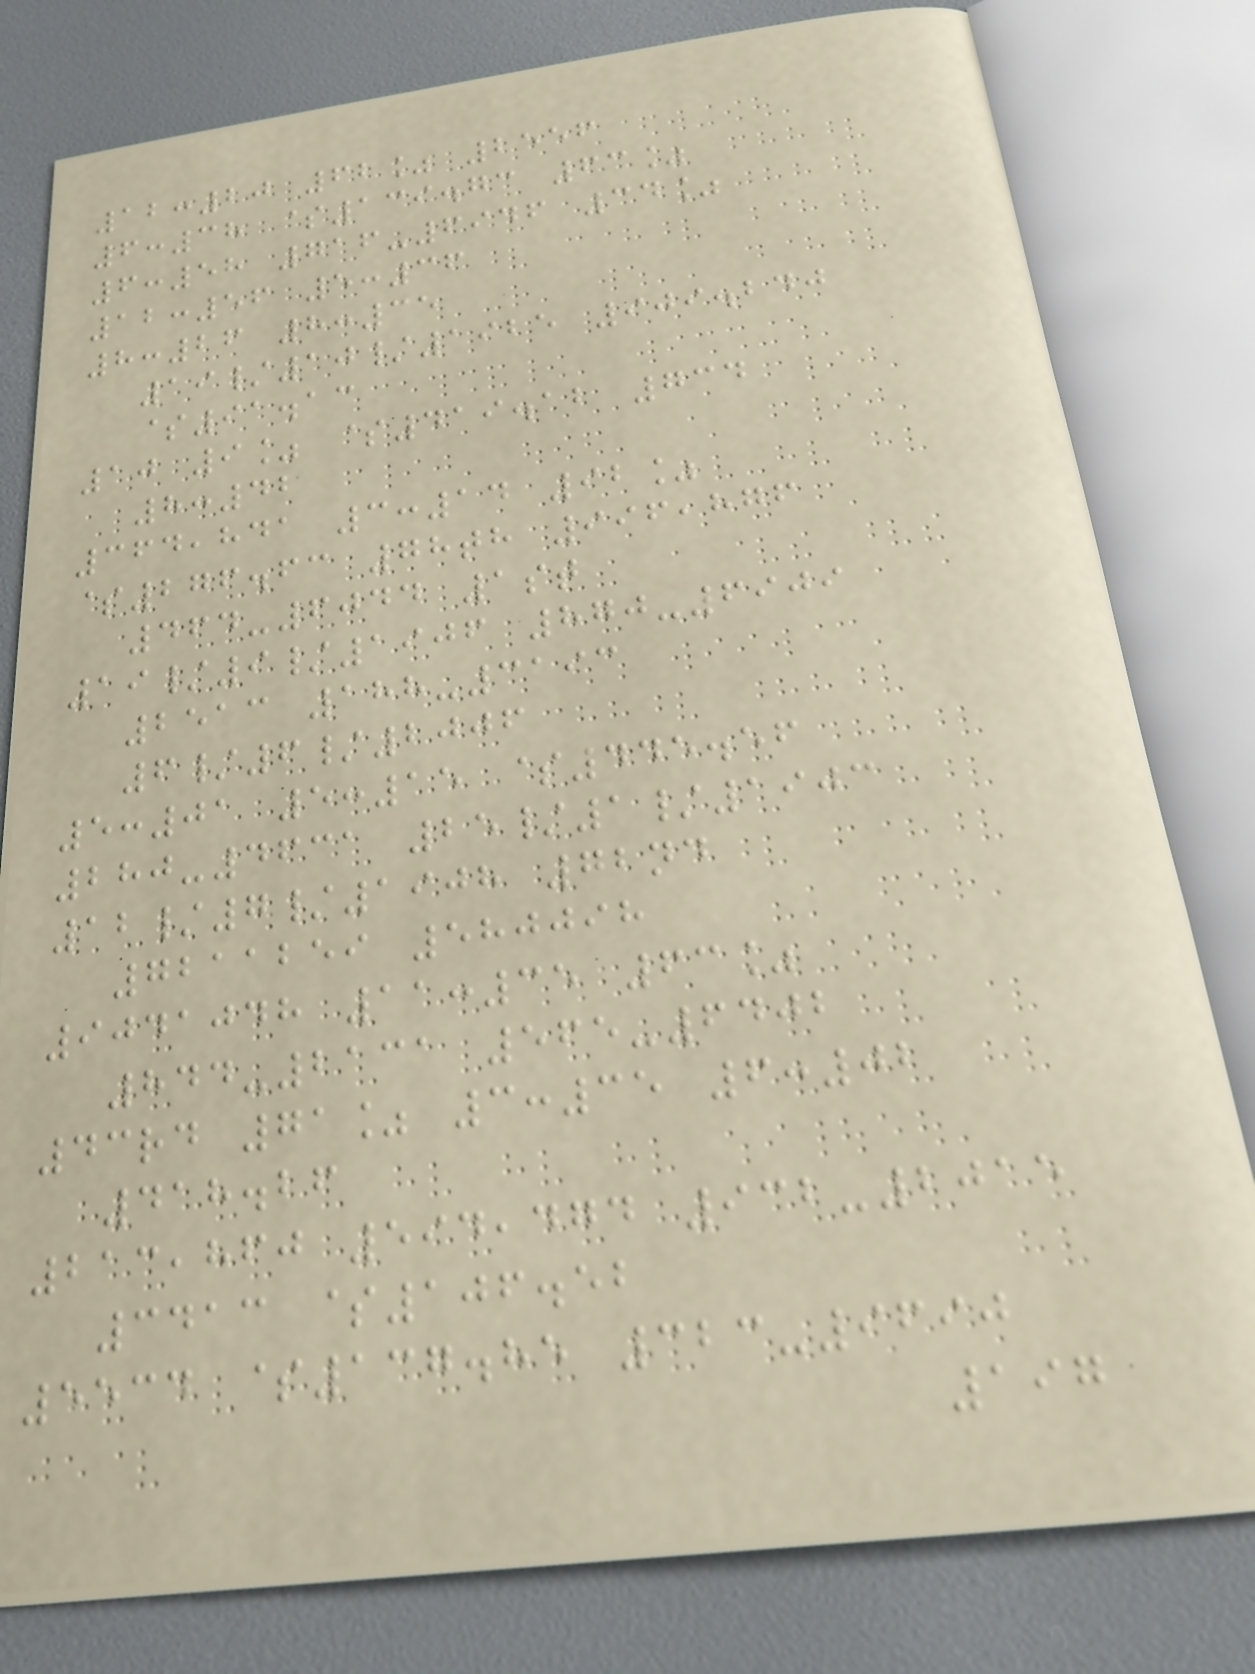12:20 62% 2556
6:38 $139.73 63%
6:58 716-6946 34%
12:56 5:36
8:26 8:35
19/10/1925 909.240
$91.13
10 9% $419.12 734
8:42
364,841 3:14 92%
$276.63 78th 996,876
464-6044 1st
19/9/1906 870-6909
2513 188-3193
6/6/2006
5:01 5:15 $445.56
280-4631 25/1/1903
12/7/1908 72nd
7211259 580098
9041048 11:35 63%
844-2131 565-6402
43rd 71% 3:35 6:02
418.26
213,860 594,474 932-2015
3413 $106.52
5534 $137.85 323-9690
197
